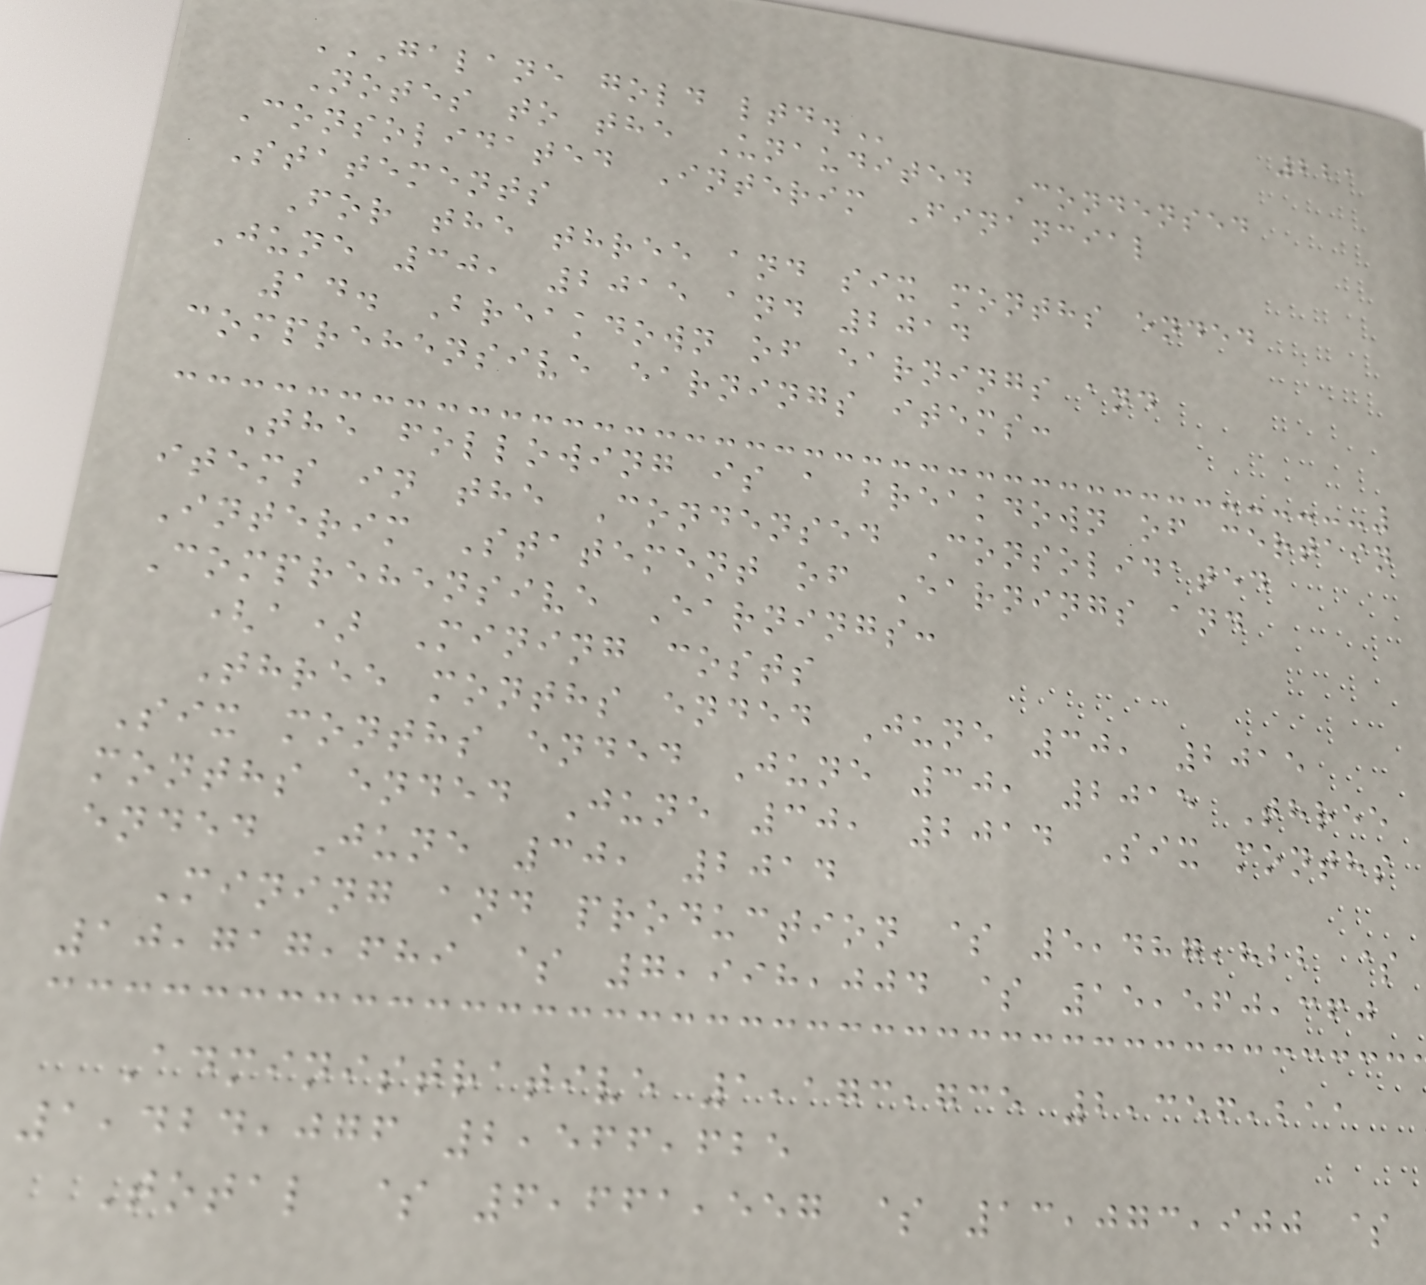221
GALANE GOLD LTD.
Notes to the Unaudited Condensed
Consolidated Interim Financial
Statements
For the three and six months ended
June 30, 2015 and 2014
14. Breakdown of earnings and
comprehensive earnings items:
The following is a breakdown of certain
items in the Condensed Consolidated
Interim Statement of Earnings and
Comprehensive Earnings:
(a) Mining costs
Three months ended June 30, 2015
Six months ended June 30, 2015 Three
months ended June 30, 2014 Six months
ended June 30, 2014
Mining and production $ 5,487,822 $
10,717,689 $ 7,998,004 $ 15,560,360
Administrative 1,173,735 2,356,211
1,424,076 2,566,625
Total $ 6,661,557 $ 13,073,900 $
